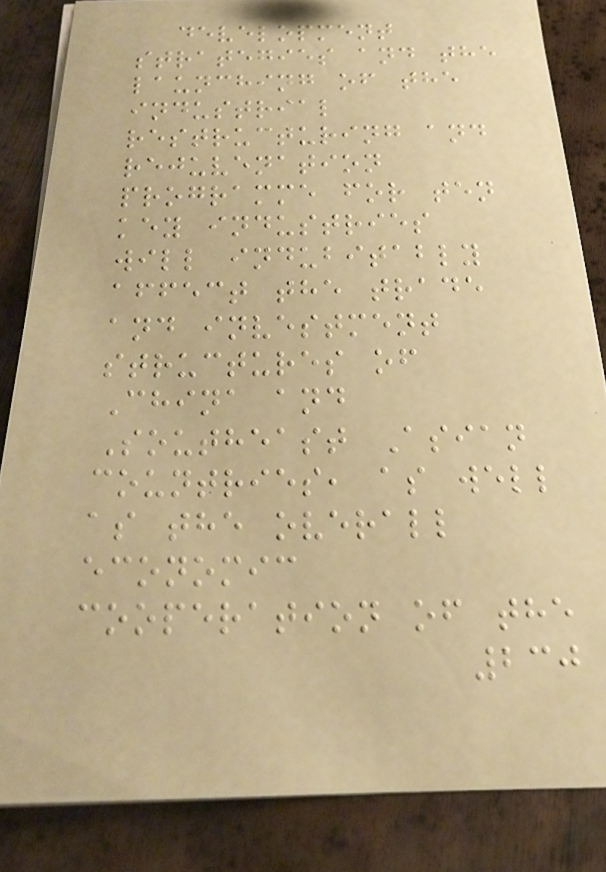development
strategies and the
launching of the
industrial
restructuring and
rejuvenation
programme for ten
key industries
will indubitably
affect the trade
and investment
structures of
China and
Southeast Asian
countries, as well
as the overall
economic
cooperation of the
230
